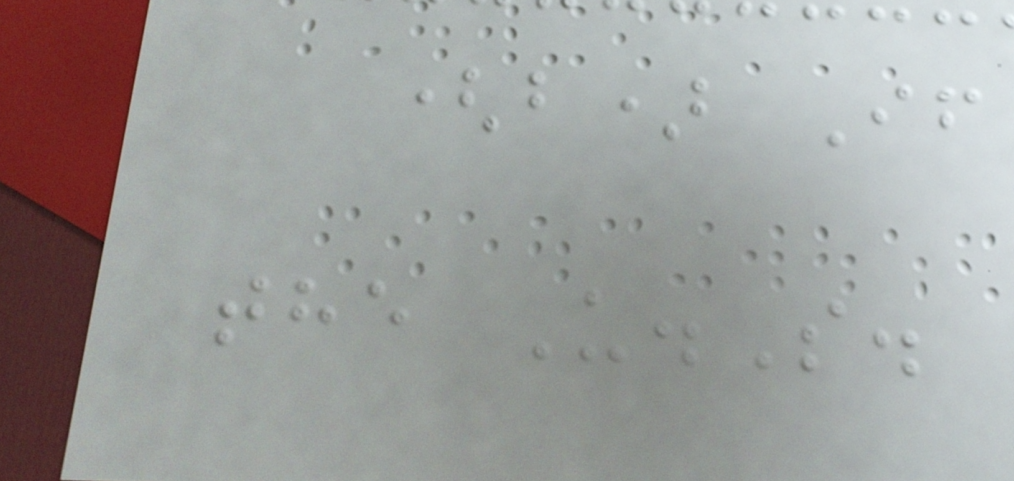(b) If
the U.S.
